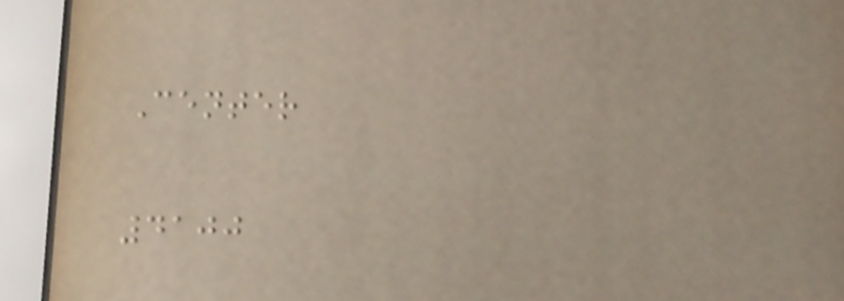Center
4100
